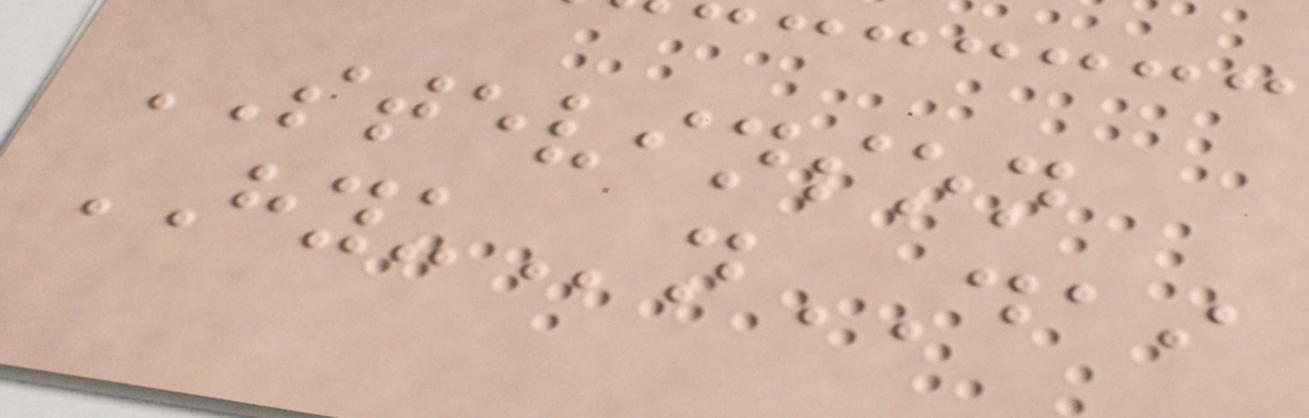STEVINSON
HYUnDAI
